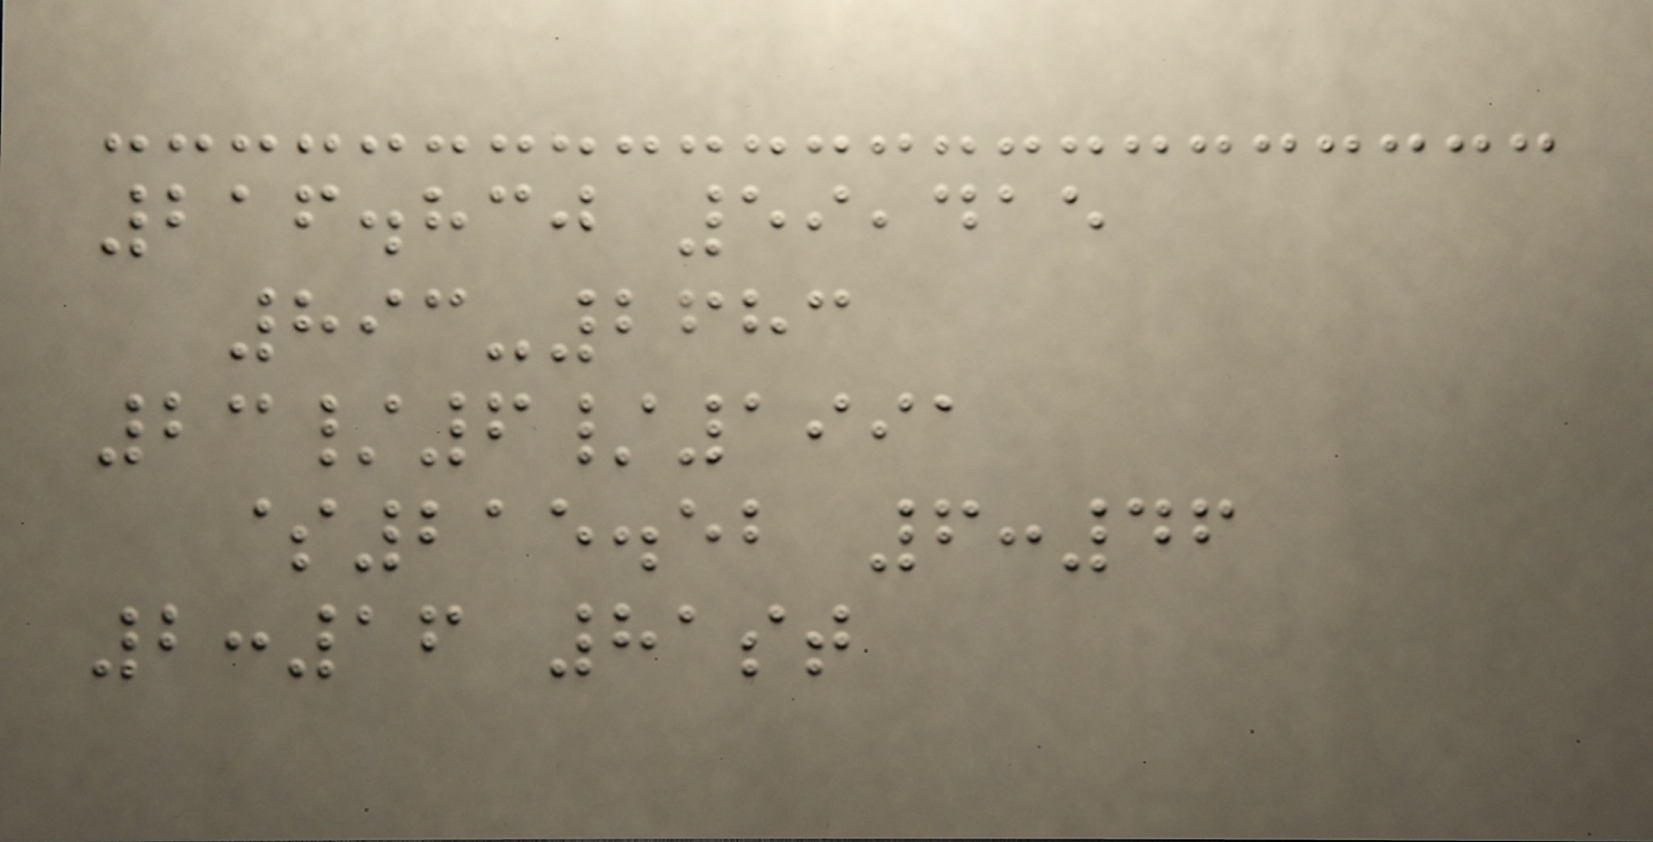216.830 59,415
893-2683
23/6/1991
$215.52 6:46
2:16 81st
